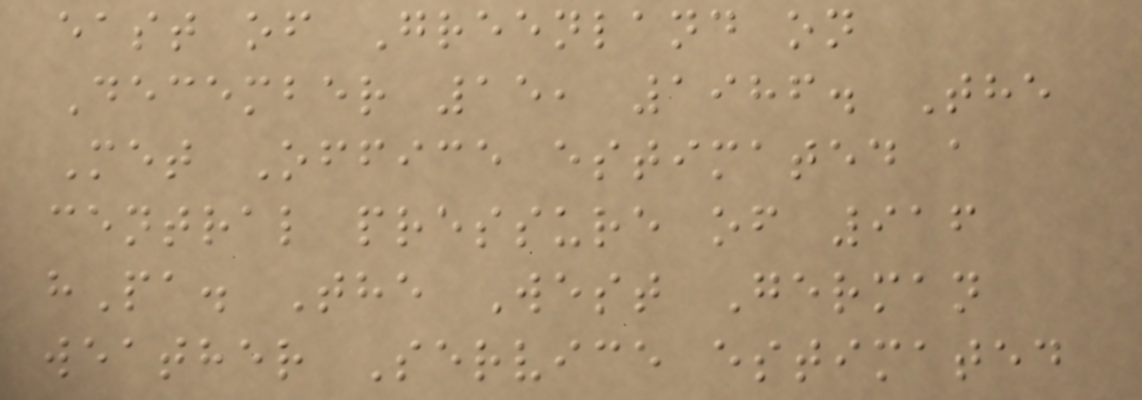east of Greenland on
December 15, 1986. The
Met Office estimated a
central pressure of 916
hPa. The West German
weather Service estimated
